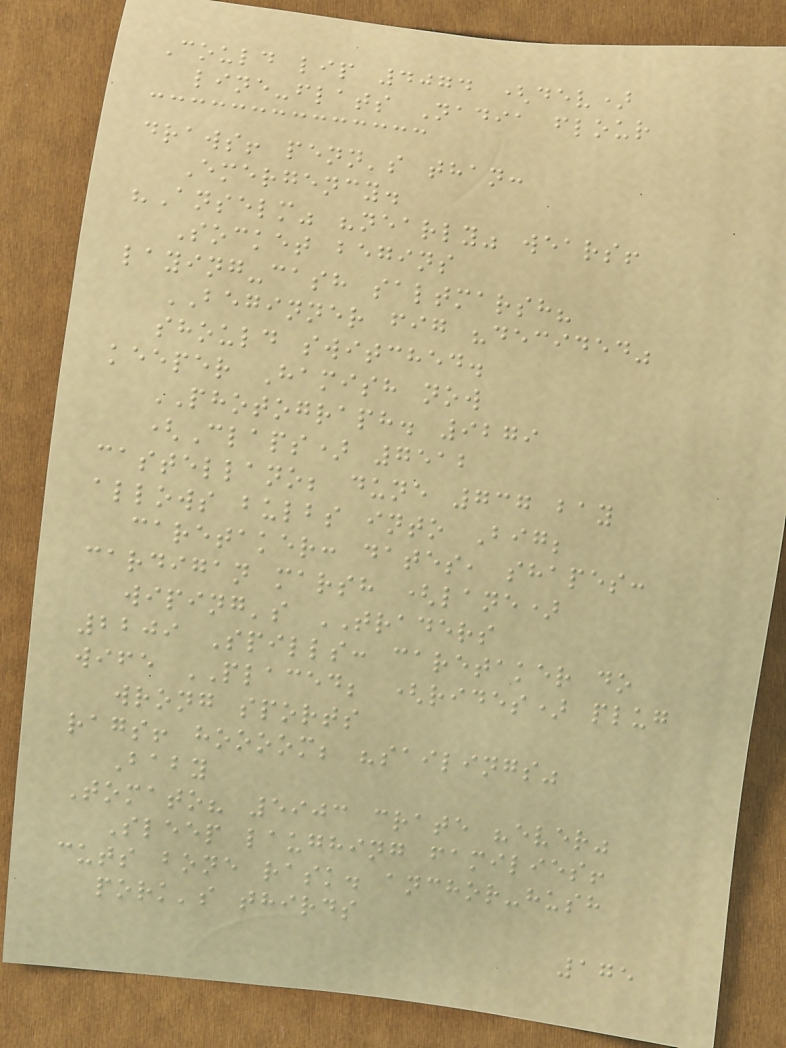Could lip 4074 (dev)
line-flats Nadia flour
draws! penn's than:
Emergency.
"Anselm" "nearly" wears!
Socket begins
laying-cash saltmarsh?
BEGINNER fig "decided"
should switched.
keeper Hamish now
PHOTOGRAPH. 9279
(Claps) 7512
castellano; dune 737 bay
allows bulbs into Big;
caretaker: dates, shapes:
cardigan marsh (lane)
wiping's TRADERS
2209 Spills: caretaker do
wife PLACED; (rides) plug
wrong sports
rags! hoooom; "sailings"
Baby
Tomato? 5903 crate "ever"
Sleep laughing families!
cuts bone rask. anchor-hush
pork's thirds
175
